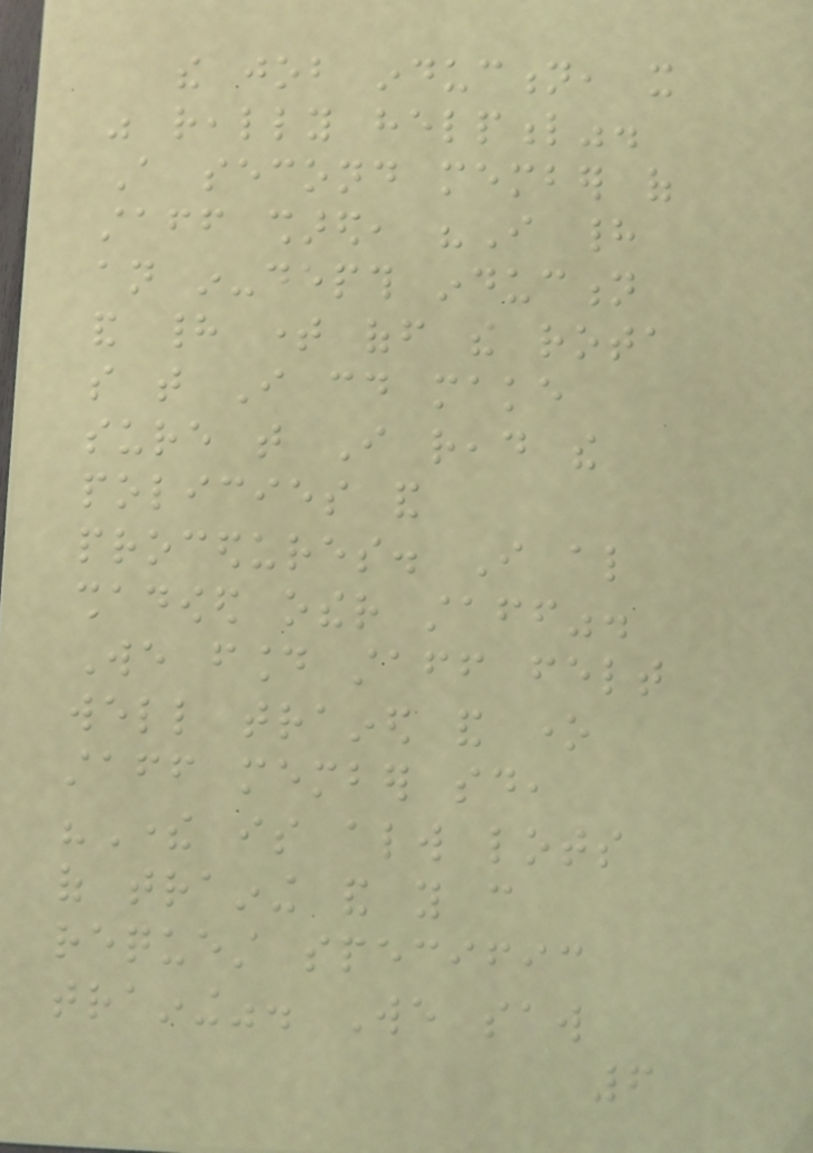the job induction, it
was really helpful".
A second member of
staff shared, "I had
an in-depth induction
and had time off the rota
so that I could make
sure that I read the
policies and
procedures. I also
shadowed other staff".
We found staff felt
well trained and one
staff member said,
"There is always lots
of training and you can
request specific
training". We saw
6
